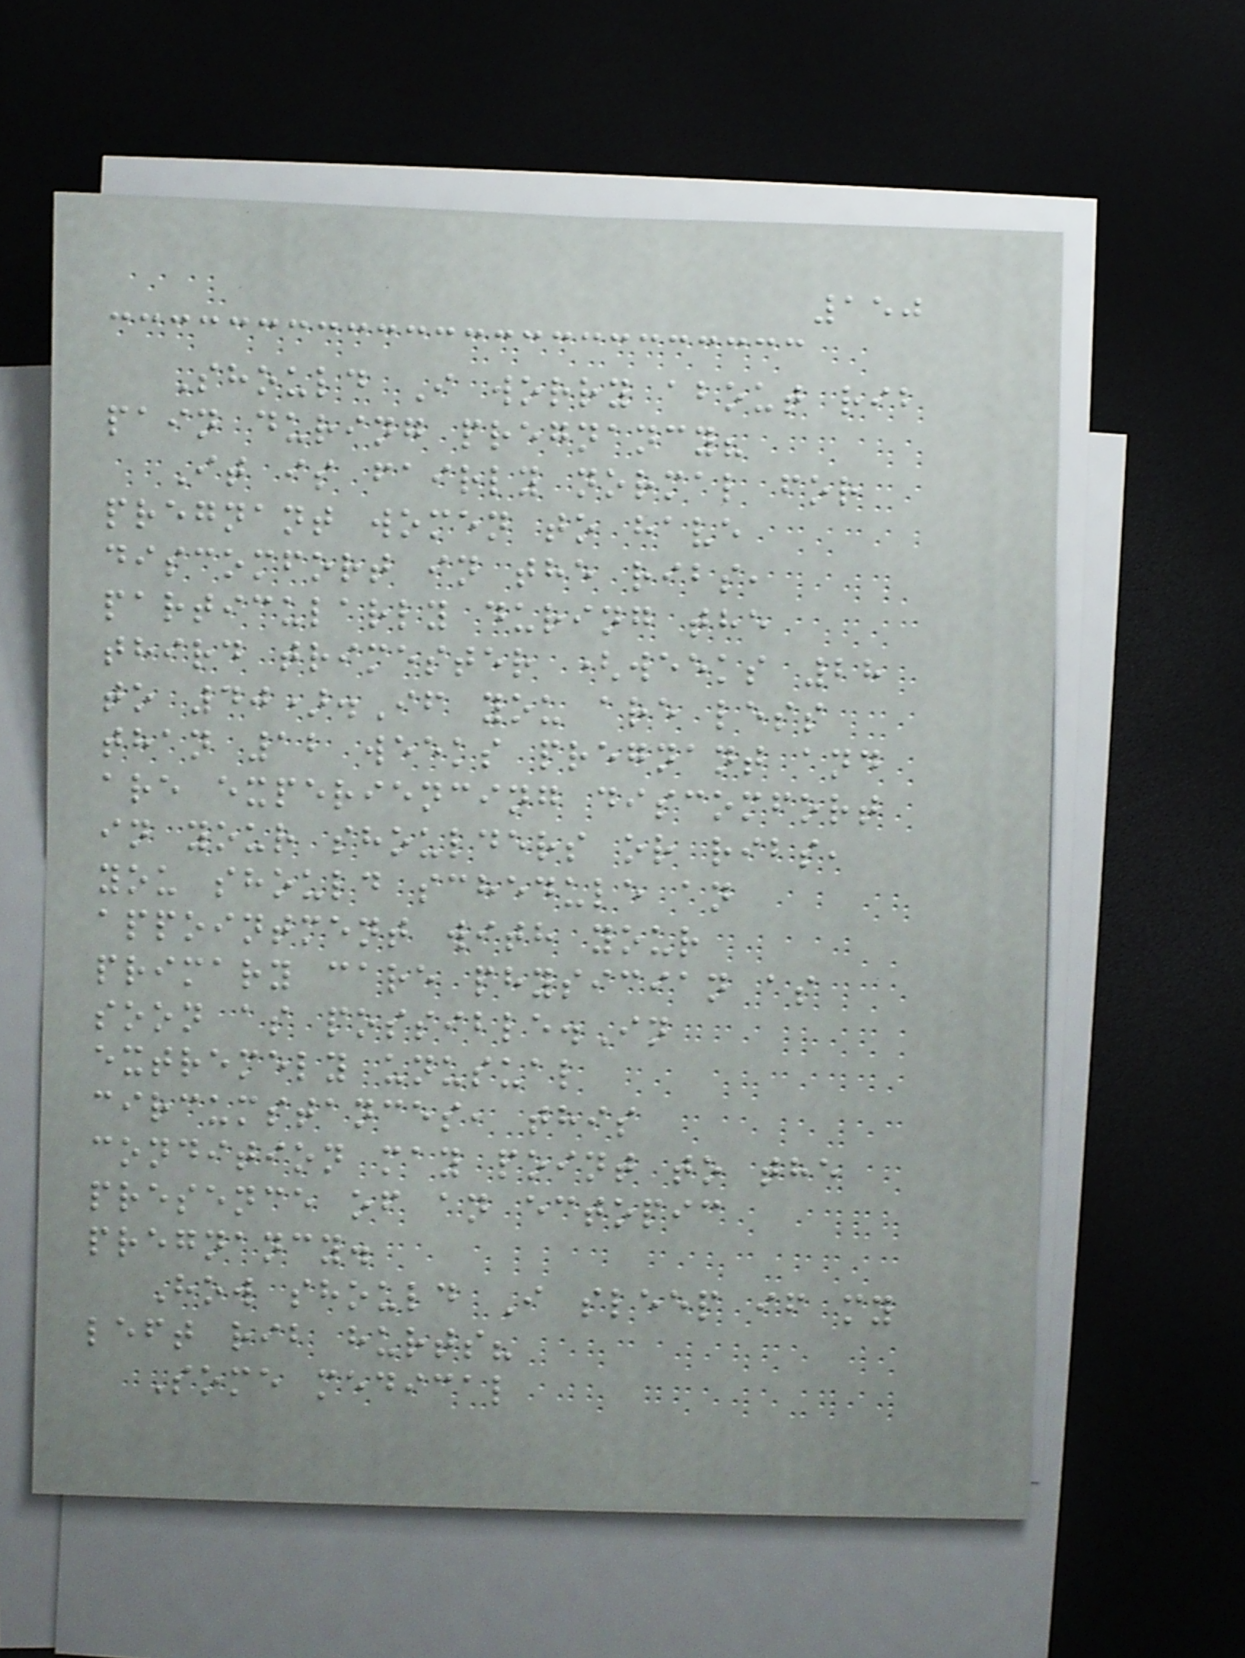150
Should I worry about rib
pain during pregnancy?
It is fairly normal for
pregnant women to have
discomfort in the ribs,
particularly during the
third trimester (weeks 28
to 40).If you are less
than 12 weeks pregnant and
are experiencing discomfort
in your shoulders or ribs,
you should schedule an
appointment with your
primary care physician as
soon as possible.In
extremely unusual
circumstances, this
condition may point to the
presence of an ectopic
pregnancy.
How should I sleep if my
left rib hurts?
Some medical
